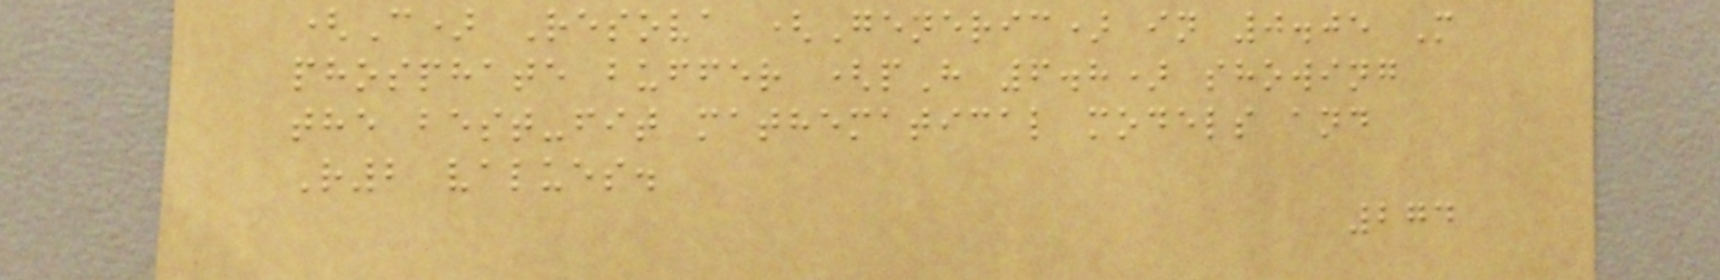(C) Resova (Generic) in 0.05 M
phosphate buffer (pH 6.8) showing
the best-fit mathematical models and
R2 values.
274
